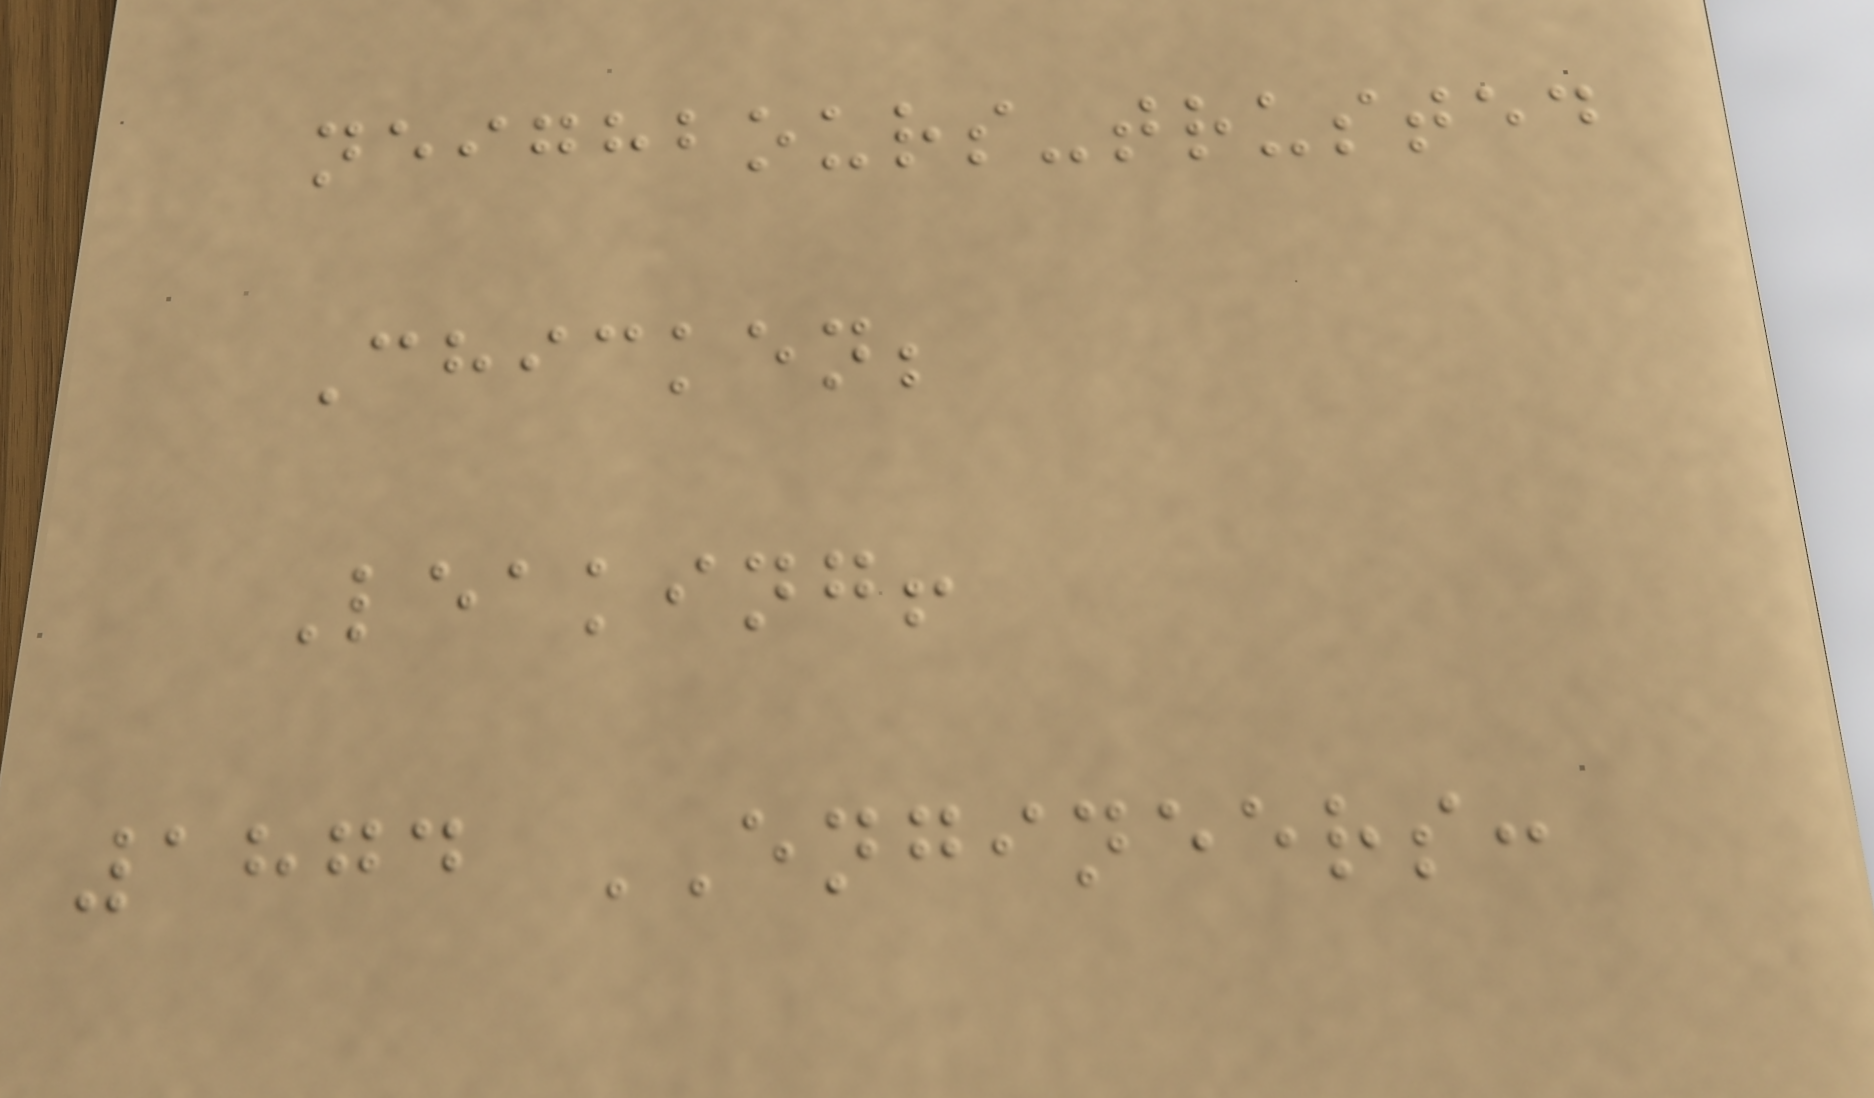neighbours-trusted
Chicken;
Leaking!
1874 ENGINEERS:
